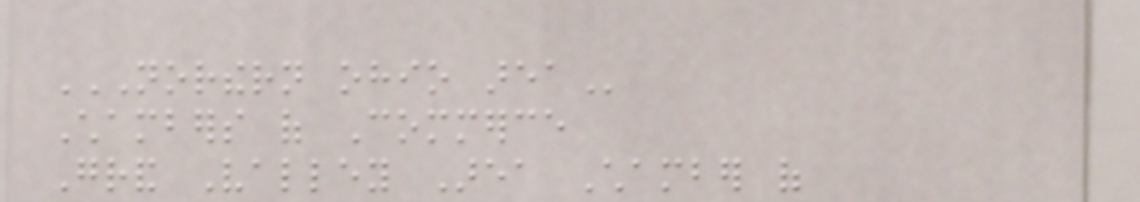NORTHERN OHIO AREA
Chambers of Commerce
Grand Valley Area Chamber of
